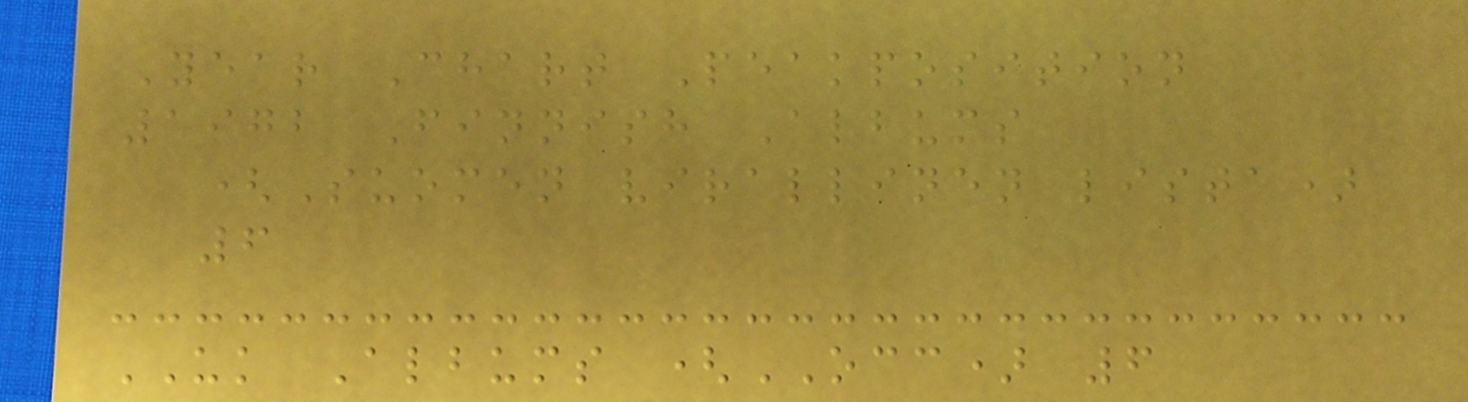Year Chart Peakposition
1972 Finnish Albums
(Suomen virallinen lista)
6
UK Albums (OCC) 6
